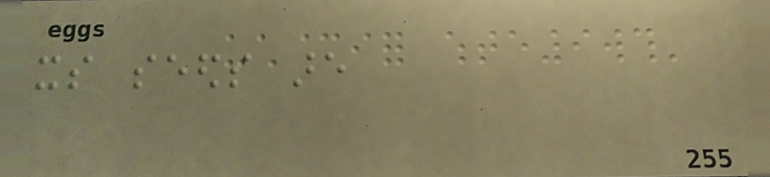its seeds are
